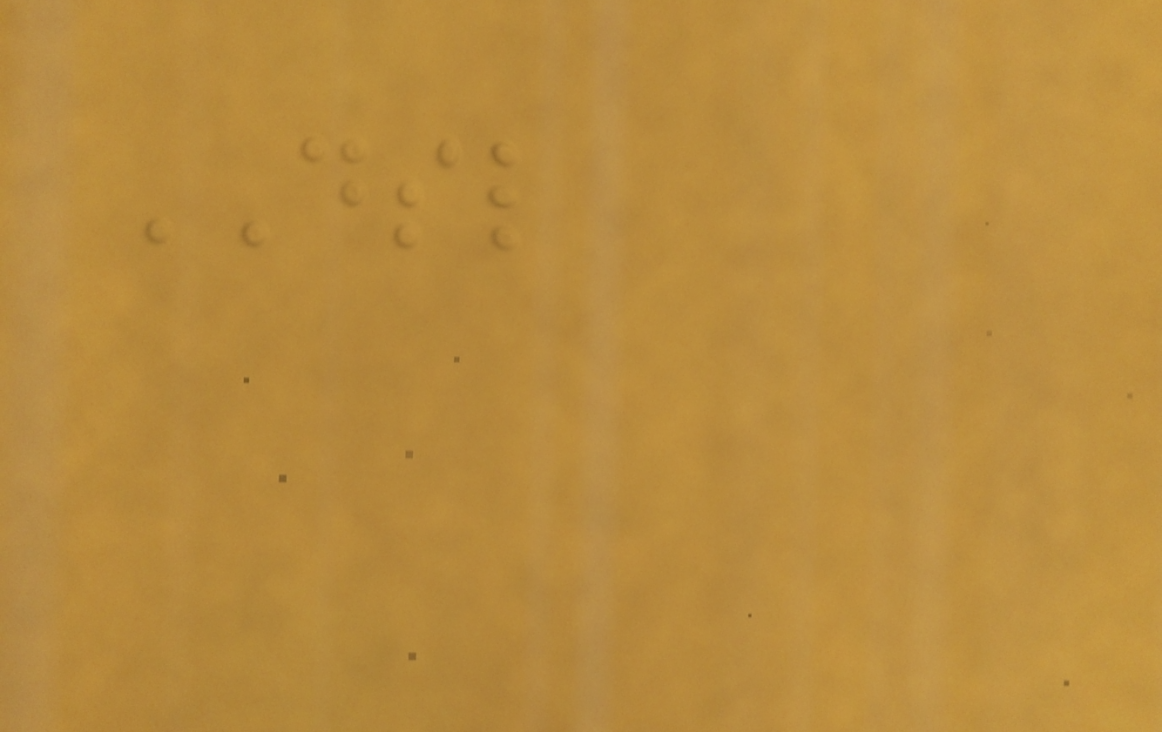DSL
